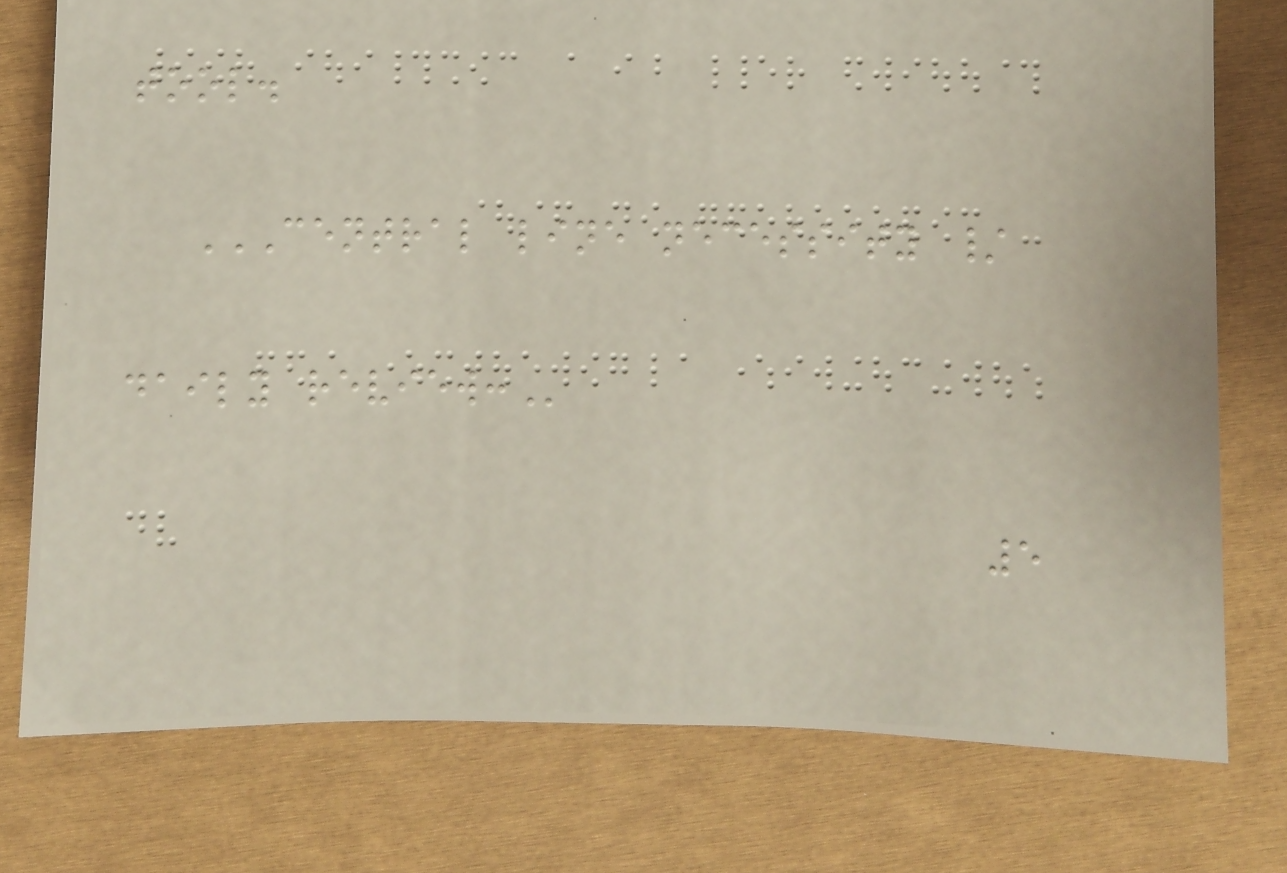tool.
CENTRAL LINE NECESSITY /
DAILY REVIEW:
5
